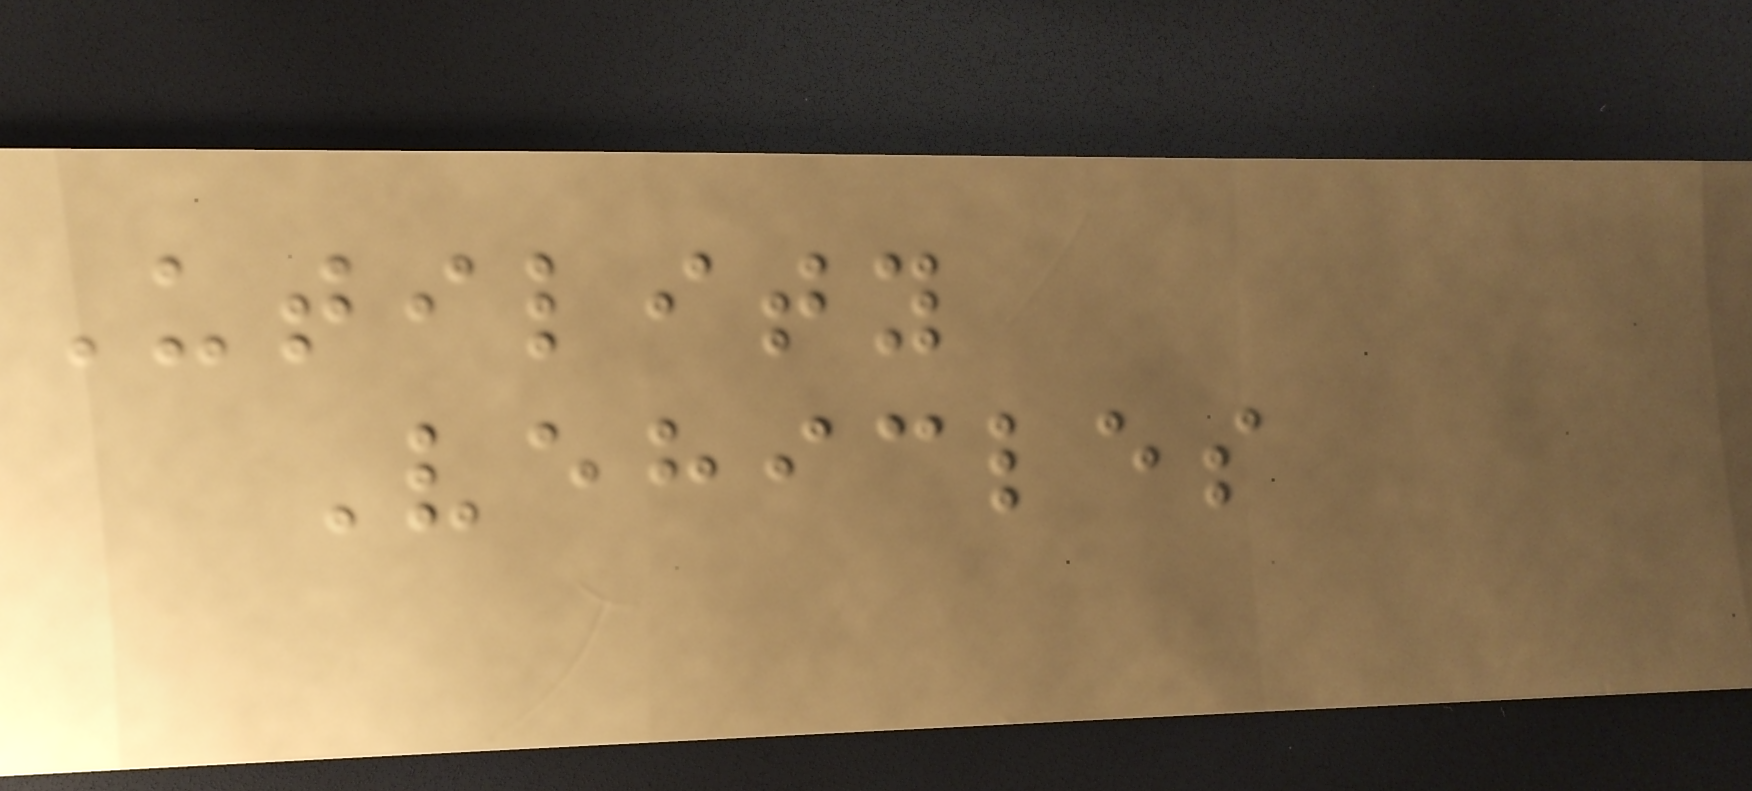Utility
Vehicles
